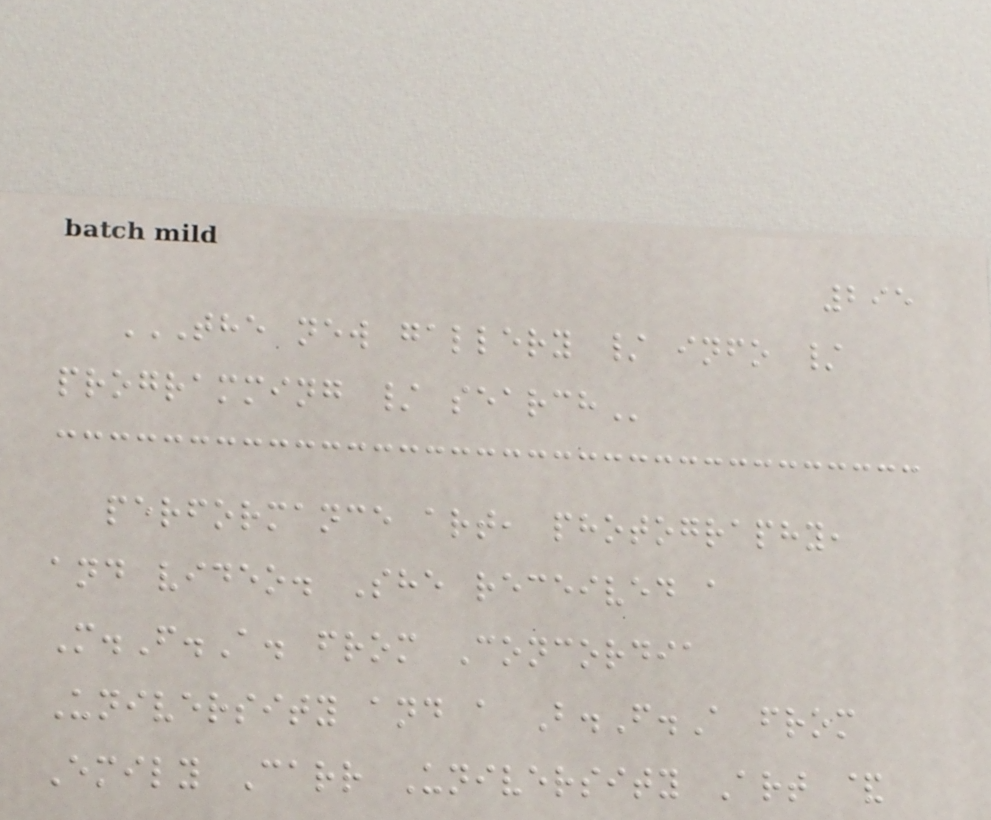295
THE NEW GALLERY / INFO /
PROGRAMMING / SEARCH
performance art, photography,
and video. She received a
M.F.A. from Concordia
University and a B.F.A from
Emily Carr University Art &
